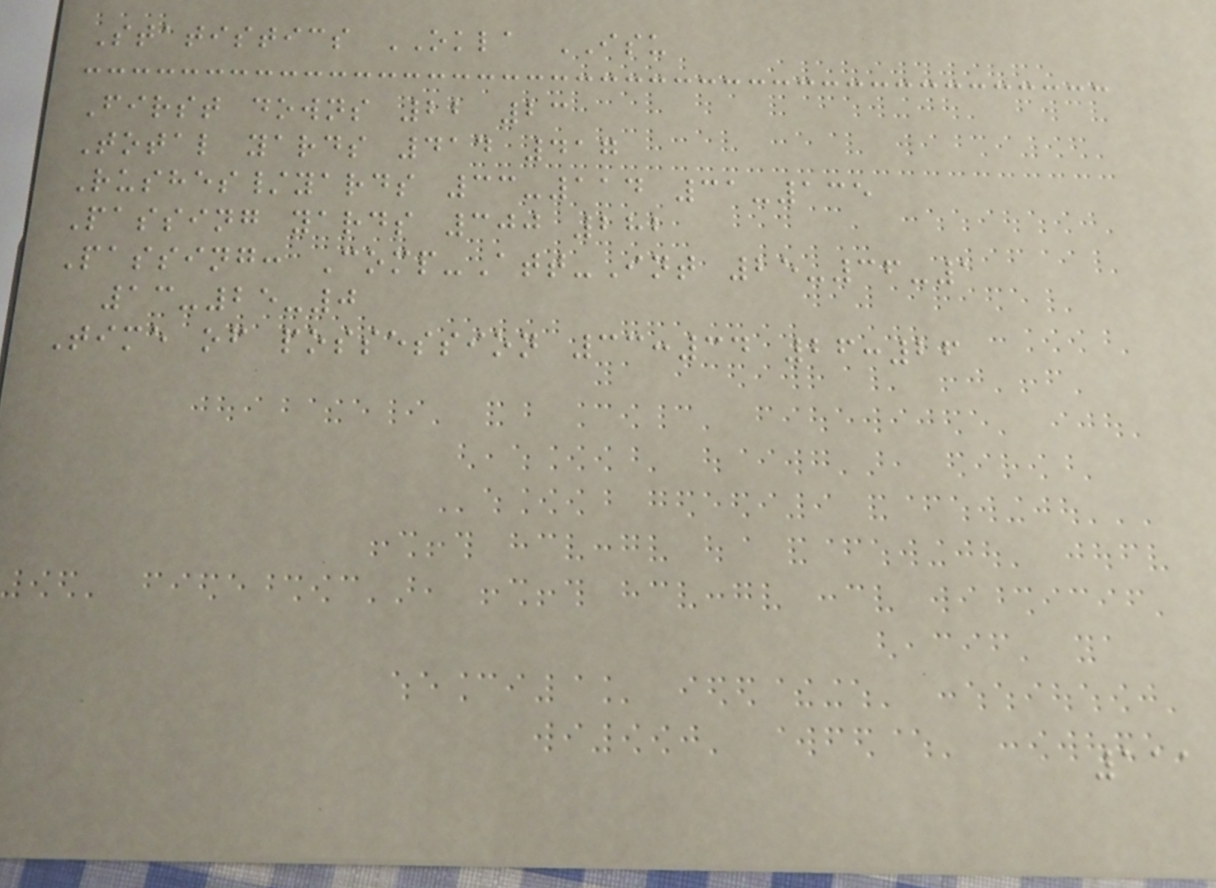Statistics OKLA ISU
First downs 22 23
Total yards 414 417
Rushes/yards 33-114 31-135
Passing yards 300 282
Passing: Comp-Att-Int 25-36-1
13-25-0
Time of possession 33:34 26:26
111
